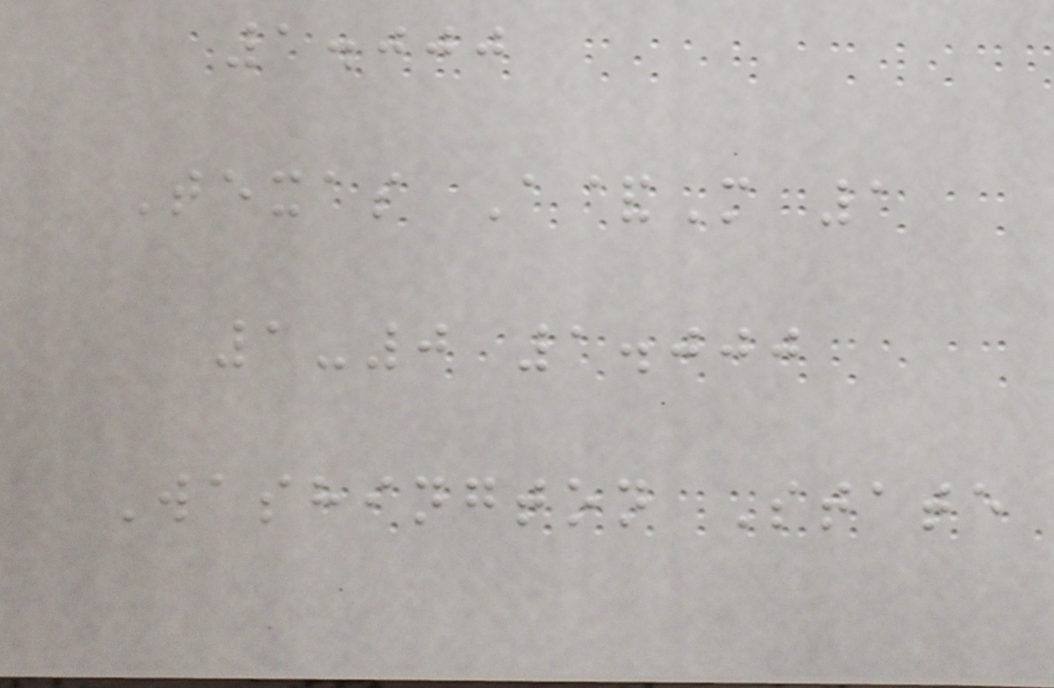1.000
Texas A&M 1
1-0 1.000
Washington State
